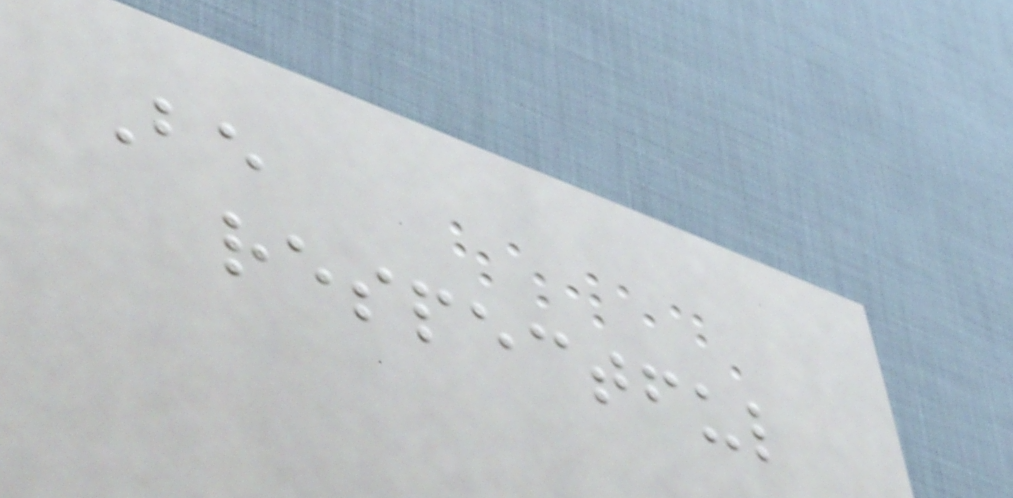Be
respectful
